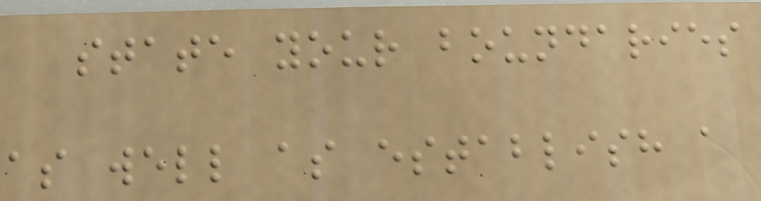state your boundaries
as well as establish a
